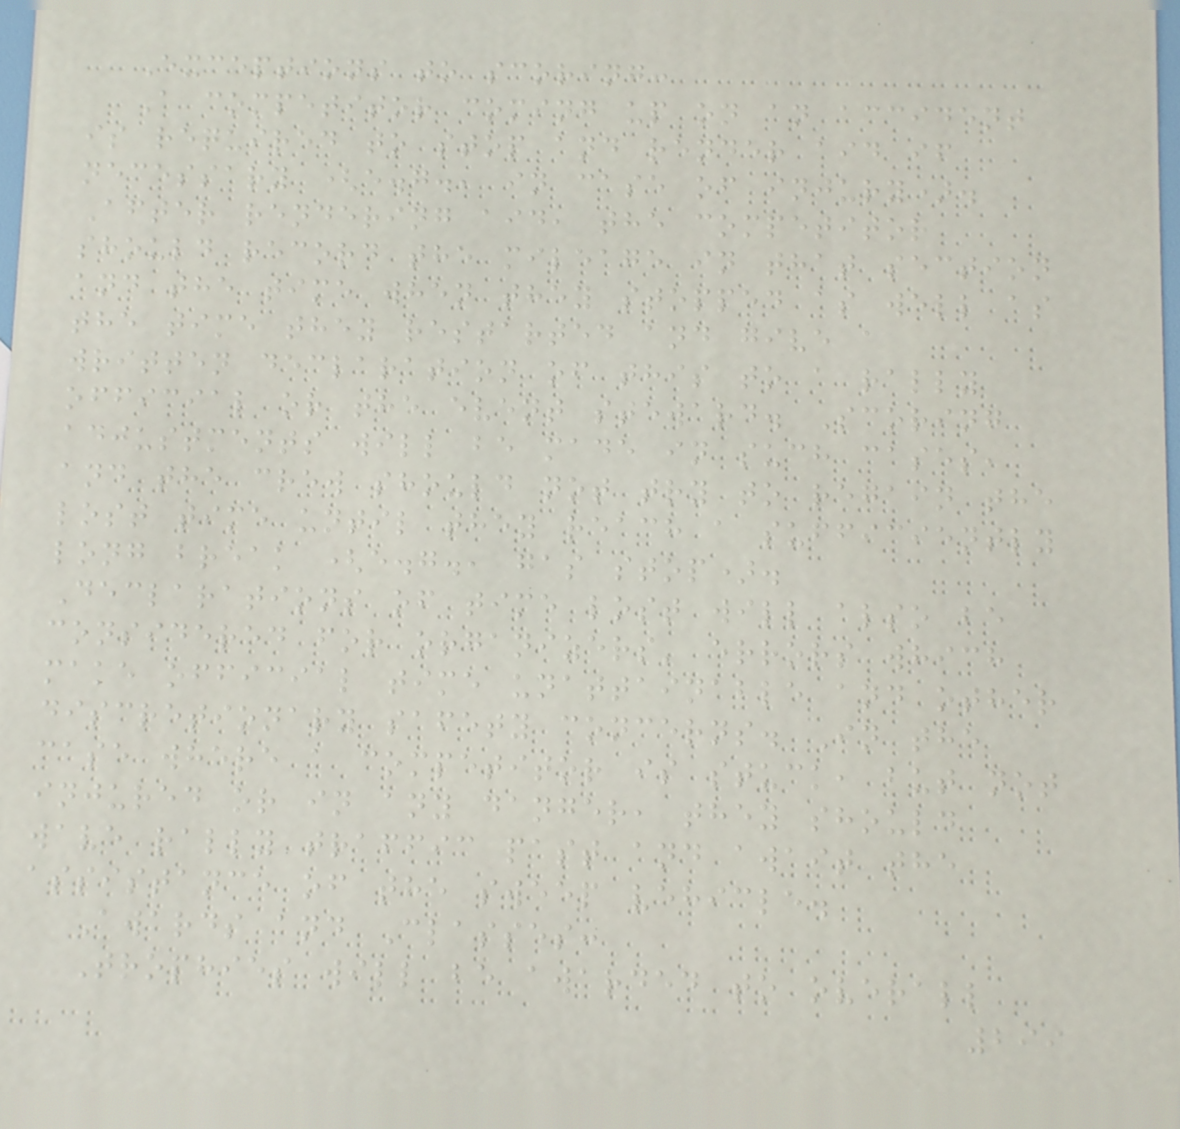Exceptions to scoring:
A competitor coming up on an accident
is required to stop and render aid if
necessary (e.g., in case of injury).
After rendering aid, the competitor
should record the mileage in that section
and the time when they stopped as well as
the time they restarted and give a
written declaration of this to a rally
official or the event steward. Scoring
adjustments will be made in such cases,
and the crew should not try to regain the
lost time until they reach a sufficiently
long break (e.g., gas stop).
Declarations of time lost will also be
considered for organizers' errors which
make official time unattainable and other
discretionary safety concerns. In the
case where a competitor is stuck, but not
injured or in any danger, they should
wave rally traffic past and await the
assistance of the sweep vehicle.
Awards and Classes:
Trophies will be awarded to overall
299
